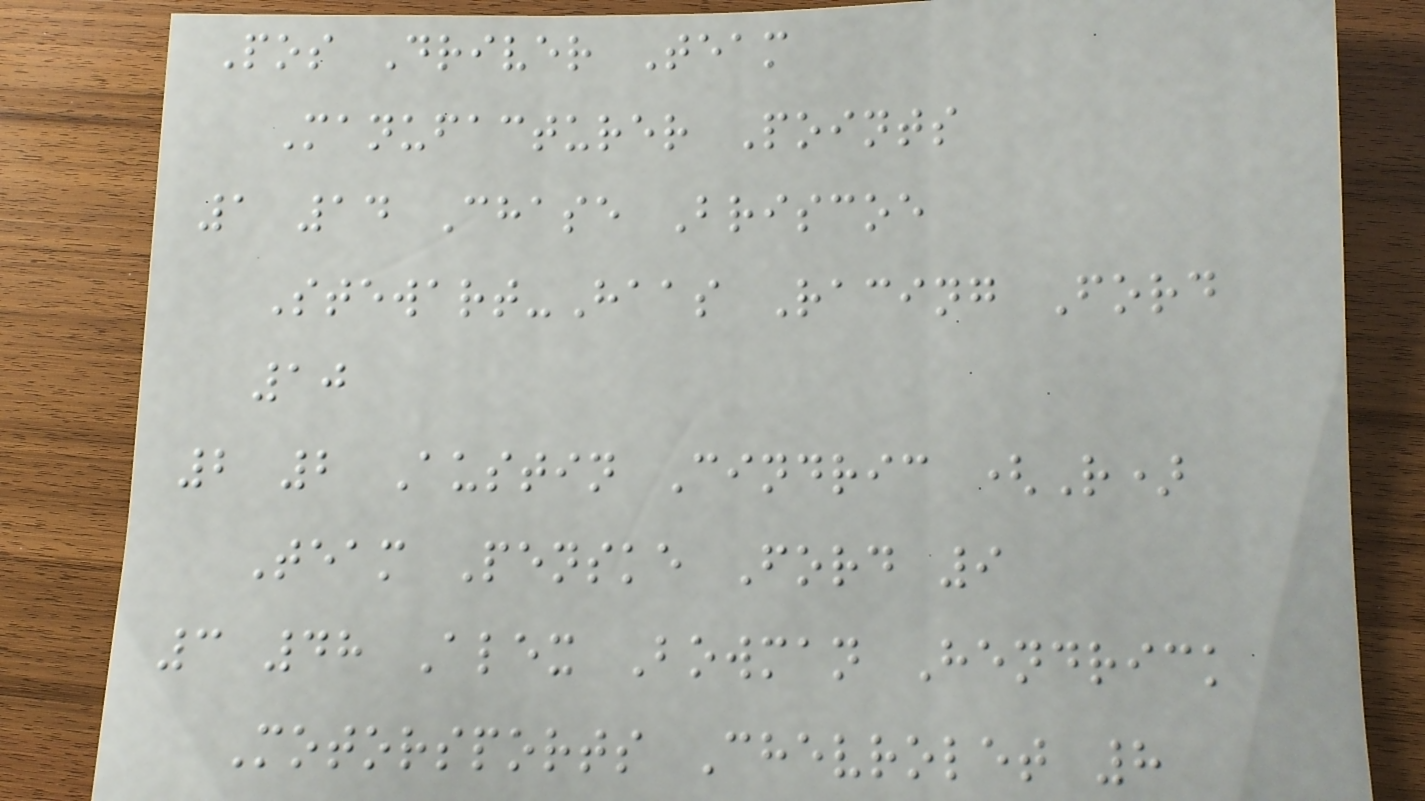Pos Driver Team
Manufacturer Points
1 14 Chase Briscoe
Stewart-Haas Racing Ford
10
2 2 Austin Cindric (R)
Team Penske Ford 9
3 48 Alex Bowman Hendrick
Motorsports Chevrolet 8
